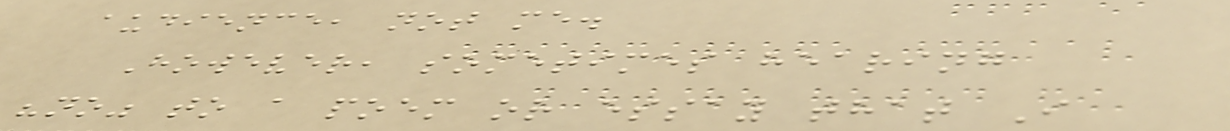audience, not me.
However, sometimes hearing
"no" to a poem or essay that I
